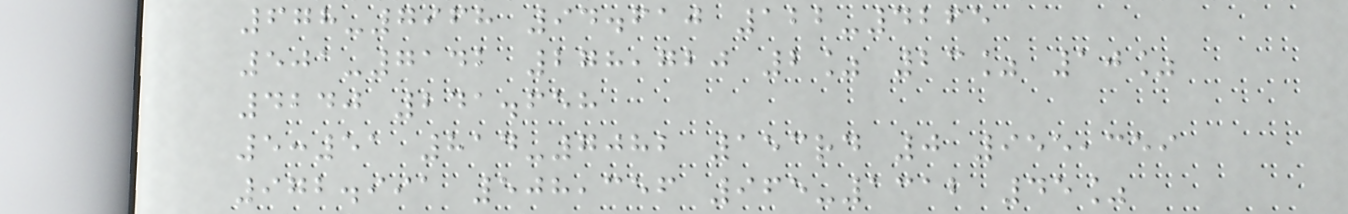678-7968 94.610 122-4265
501-7142 278,720 2% 23% 10%
4240 241.658
5:51 814-7082 153rd 0 955,359
972.991 508,356 965-1312 45%
